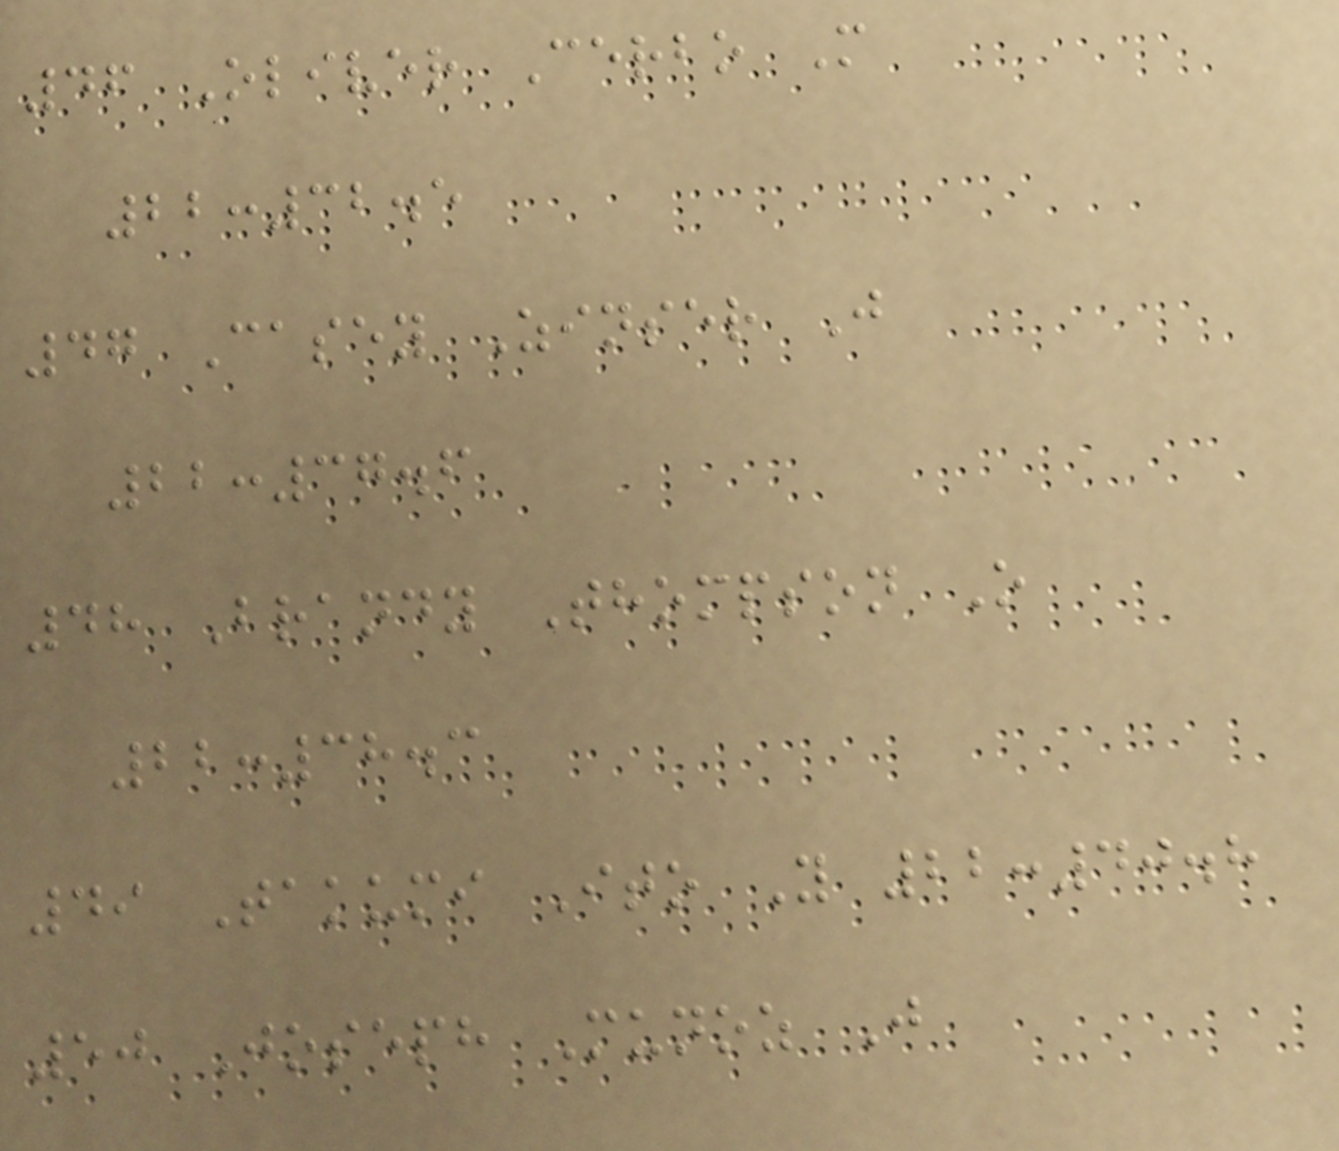46 Oliver Cerbo M
22:32.5
47 Casey Zinser J
22:37.6
48 Brandy Thompson O
22:38.3
49 Takumi Ito Y 22:40.8
50 Joseph Munoz J
